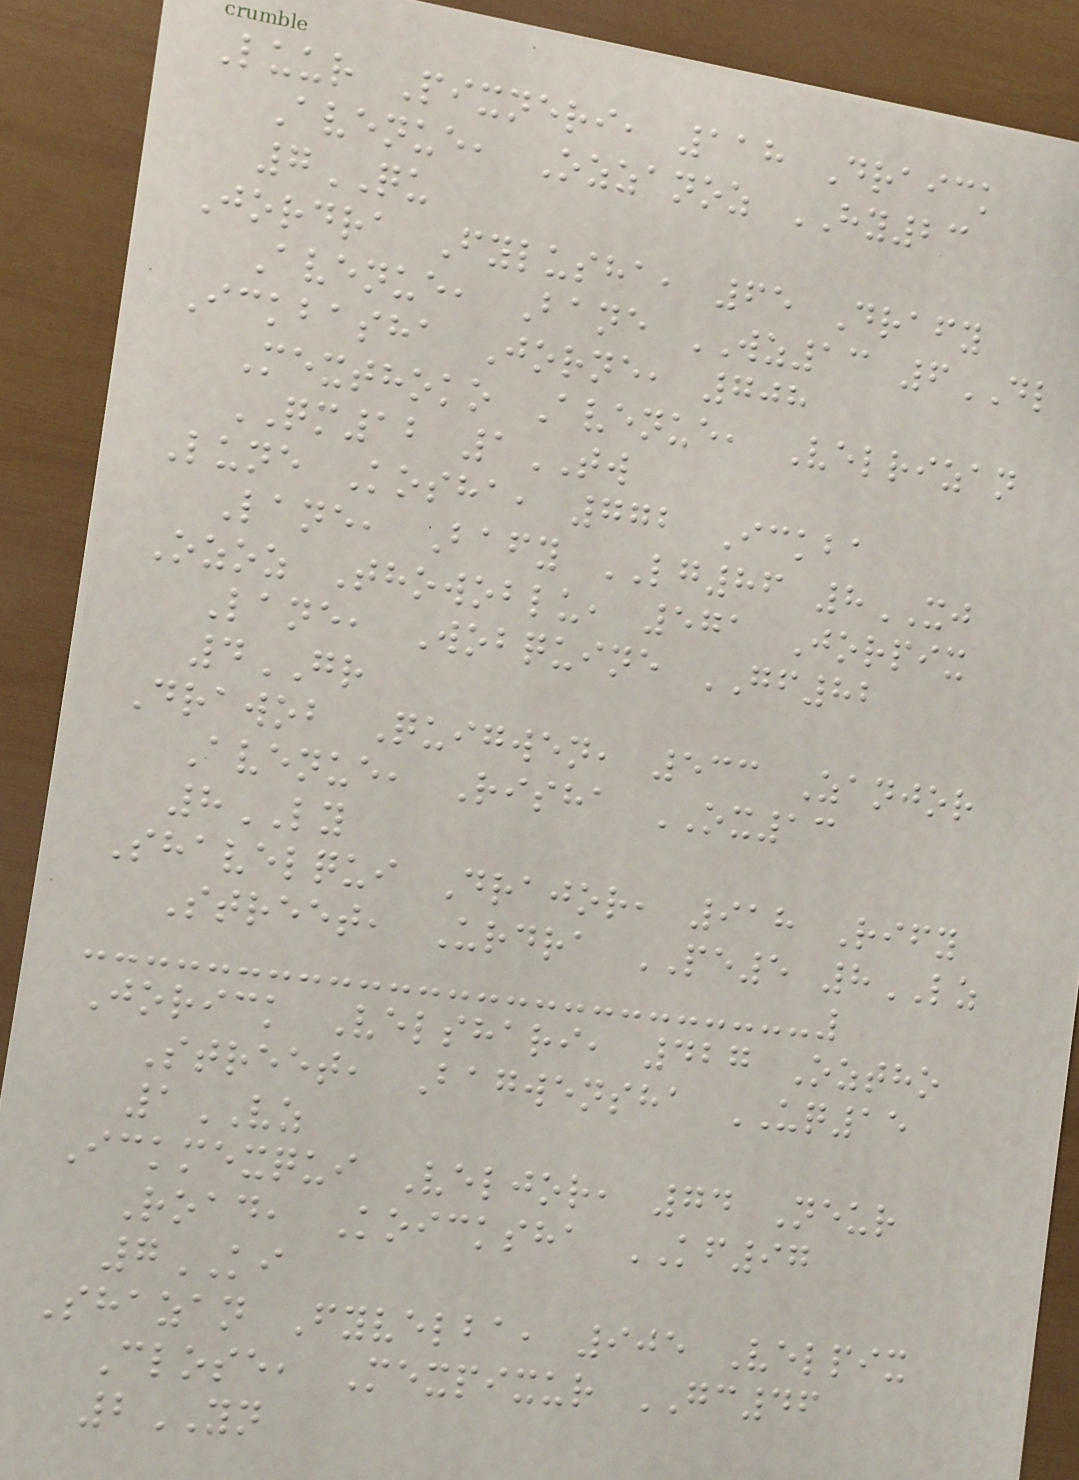Luur Pixneri, 118 Draick
Avenue, Ozzanoz HY23
7QU
Jordra Fylusha, 65 Drafy
Avenue, Bane WZ13 6DL
Ickbasha Jorne, 708
Mexthoko Avenue, Velrizan
QM12 1TW
Lune Kosha, 772 Ickba
Lane, Bafy LG86 8XJ
Ozoz Thowoblu, 571 Jorpix
Lane, Wobquine GF82
4GR
Drawob Quigwen, 533 Zanjor
Avenue, Risha OX13
8LY
Shavelqui Drajor, 918 Rify
Street, Urdra PE5 8LZ
Jorick Velshari, 427 Oztho
Street, Bagwensha UQ15
1VZ
Ickmexqui Veljor, 74 Neur
Road, Koicksha KF97
7KI
Shazan Fyvelba, 905 Velpix
Close, Mexpixur GC46
2YN
